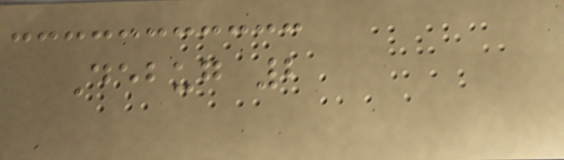Debug 2
